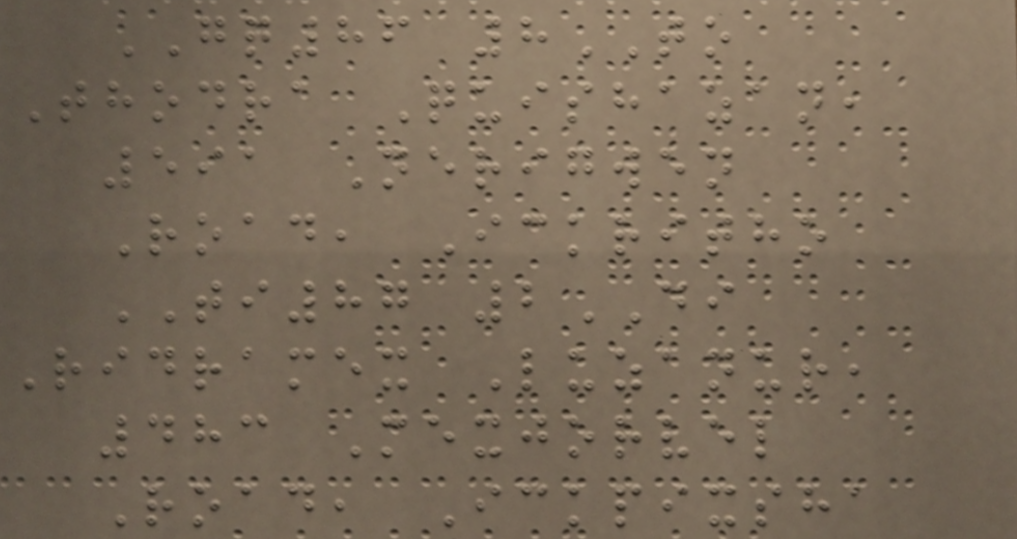GQ86 8TO
Thodra Quishazan,
591 Nerigwen
Road, Ickritho
TI87 2DI
Ridramex Luzanur,
483 Mexjorvel
Road, Ickpixsha
